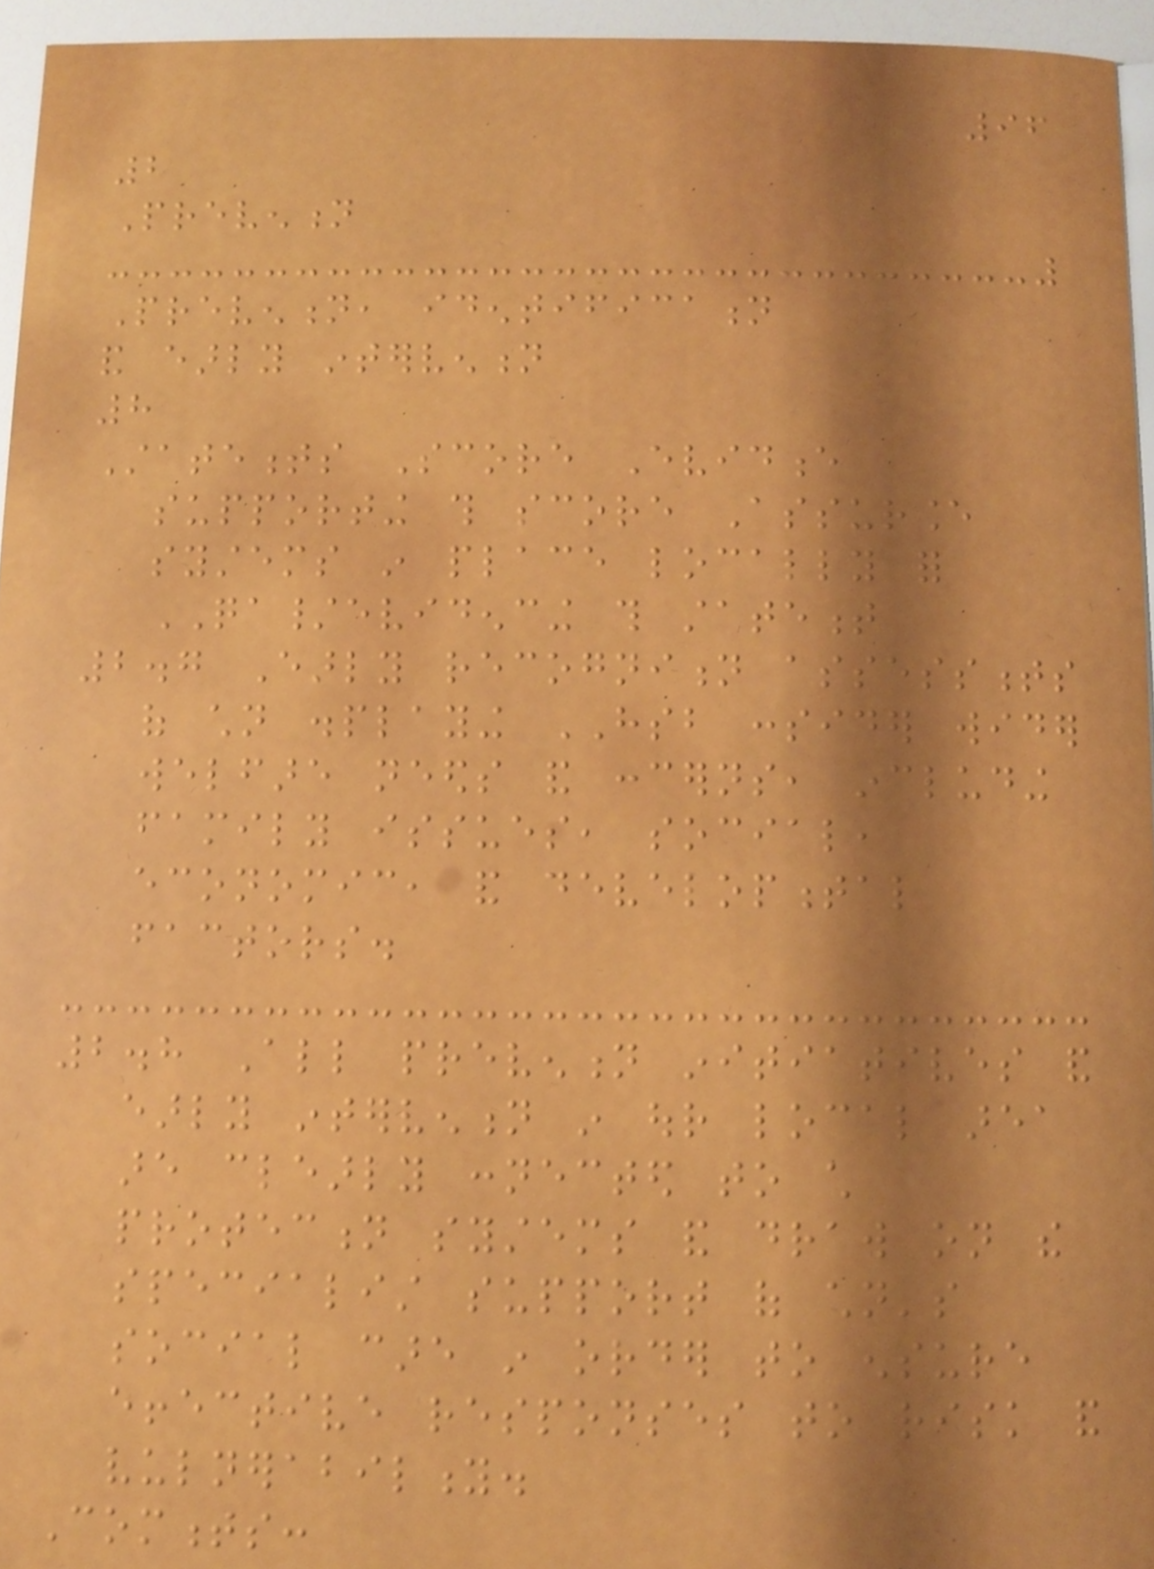96
2
Prevention
Prevention, identification
and early intervention
8
Statements Score Evidence
supporting this score Assurance
systems in place locally for
QA/evidencing this statement
2.7 Early recognition assessments
of children displaying HSB consider wider
welfare needs and concerns, including
family issues, social,
economic, and developmental
factors.
2.8 All prevention initiatives and
early intervention in our local area
are clearly connected to child
protection systems and draw on the
specialist support of children's
social care in order to ensure
effective responses to risk and
vulnerability.
Comments:
